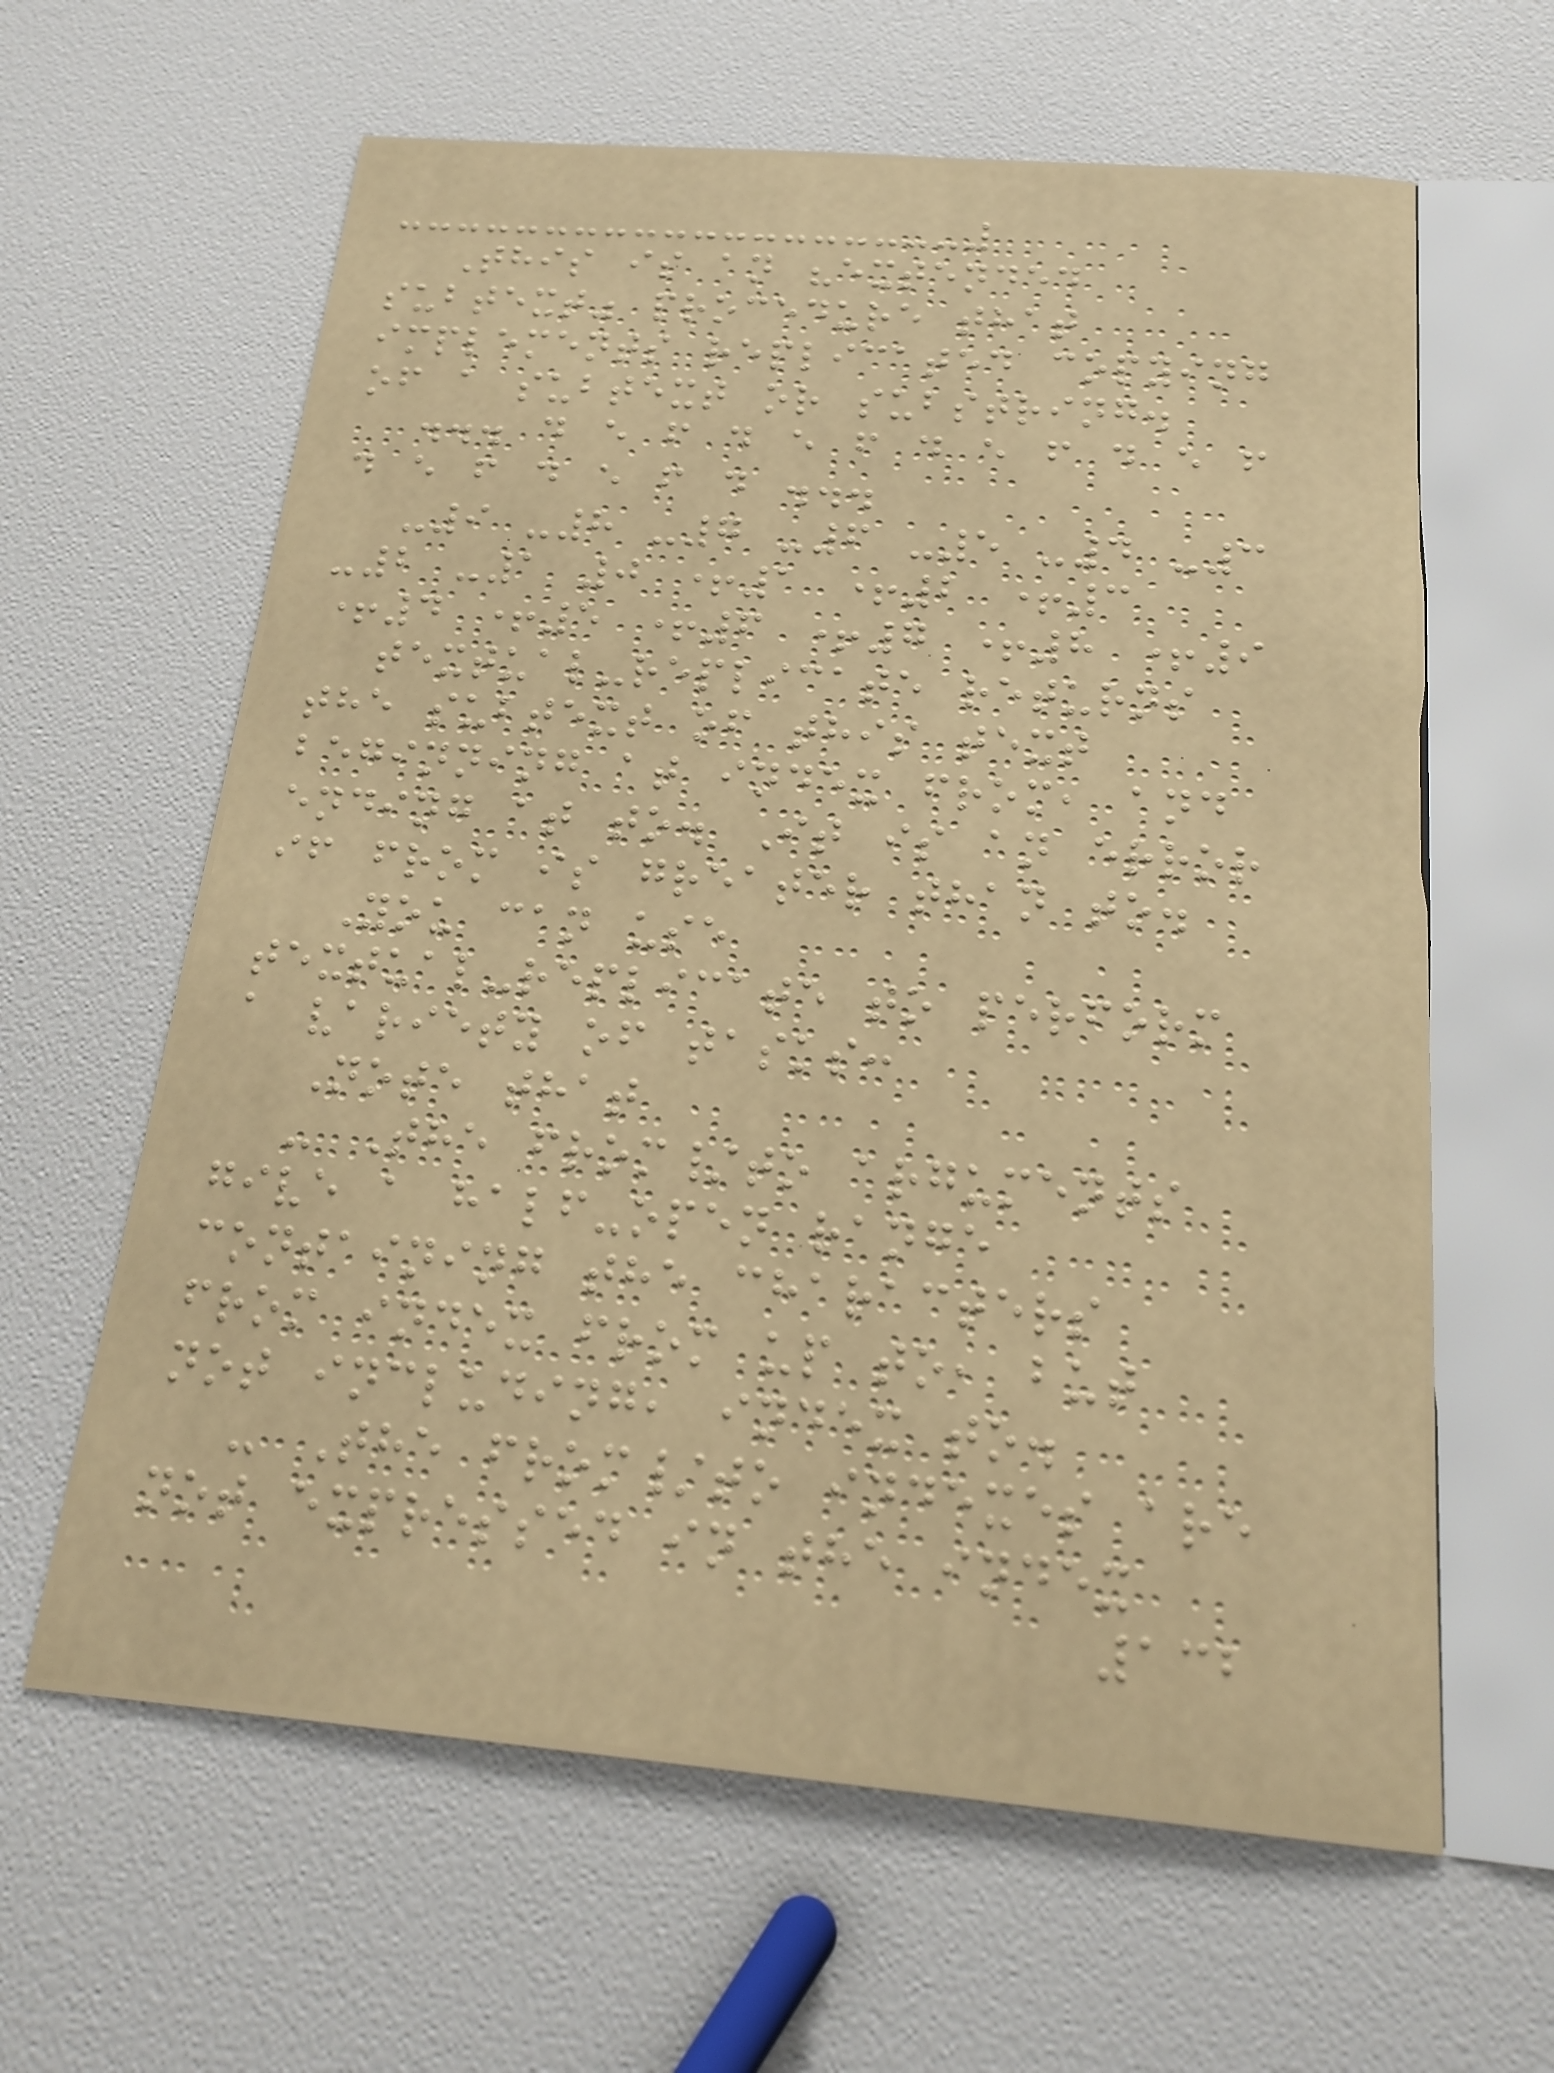This is an "extended
subtext" procedure that
implements replicated copying
of a subtext or substring.
... d e f d e f d e f d e f
d e f d e f d ...
-9 -8 -7 -6 -5 -4 -3
-2 -1 0 +1 +2 +3
+4 +5 +6 +7 +8 +9
textual-replicate returns
the subtext of this text
beginning at index from, and
ending at to. It is an error
if from is greater than to.
You can use
textual-replicate to perform
a variety of tasks:
Note that
- The from/to arguments
give a half-open range
containing the characters
from index from up to, but
not including, index to.
- The from/to indexes are
not expressed in the index
132
